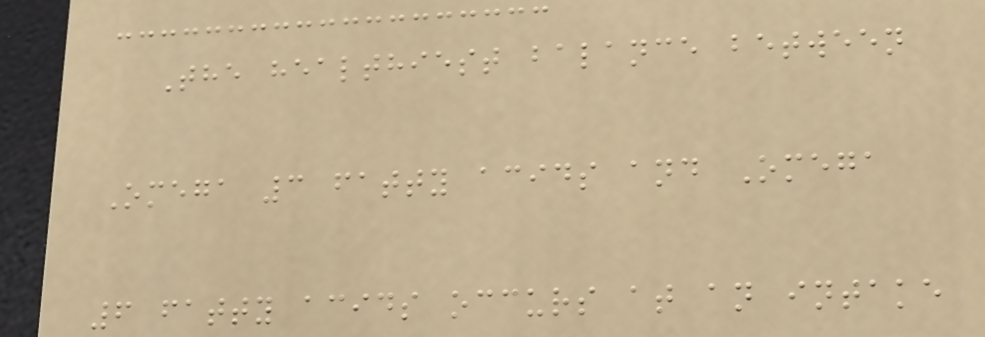The healthiest balance between
Omega 3 fatty acids and Omega
6 fatty acids occurs at an intake
